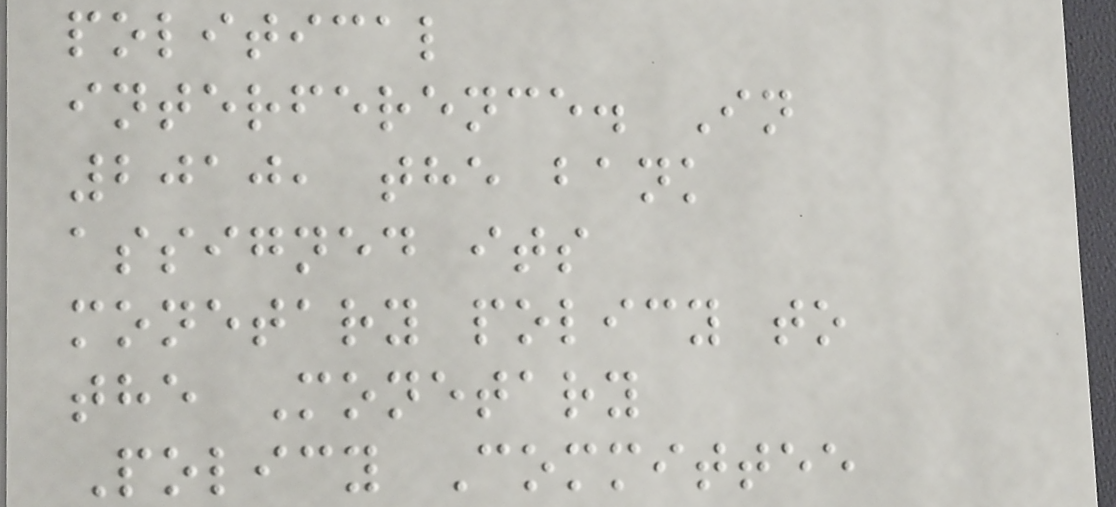political
interference. In
2010, the bank
assigned its
monetary policy to
the Monetary
Policy Committee
